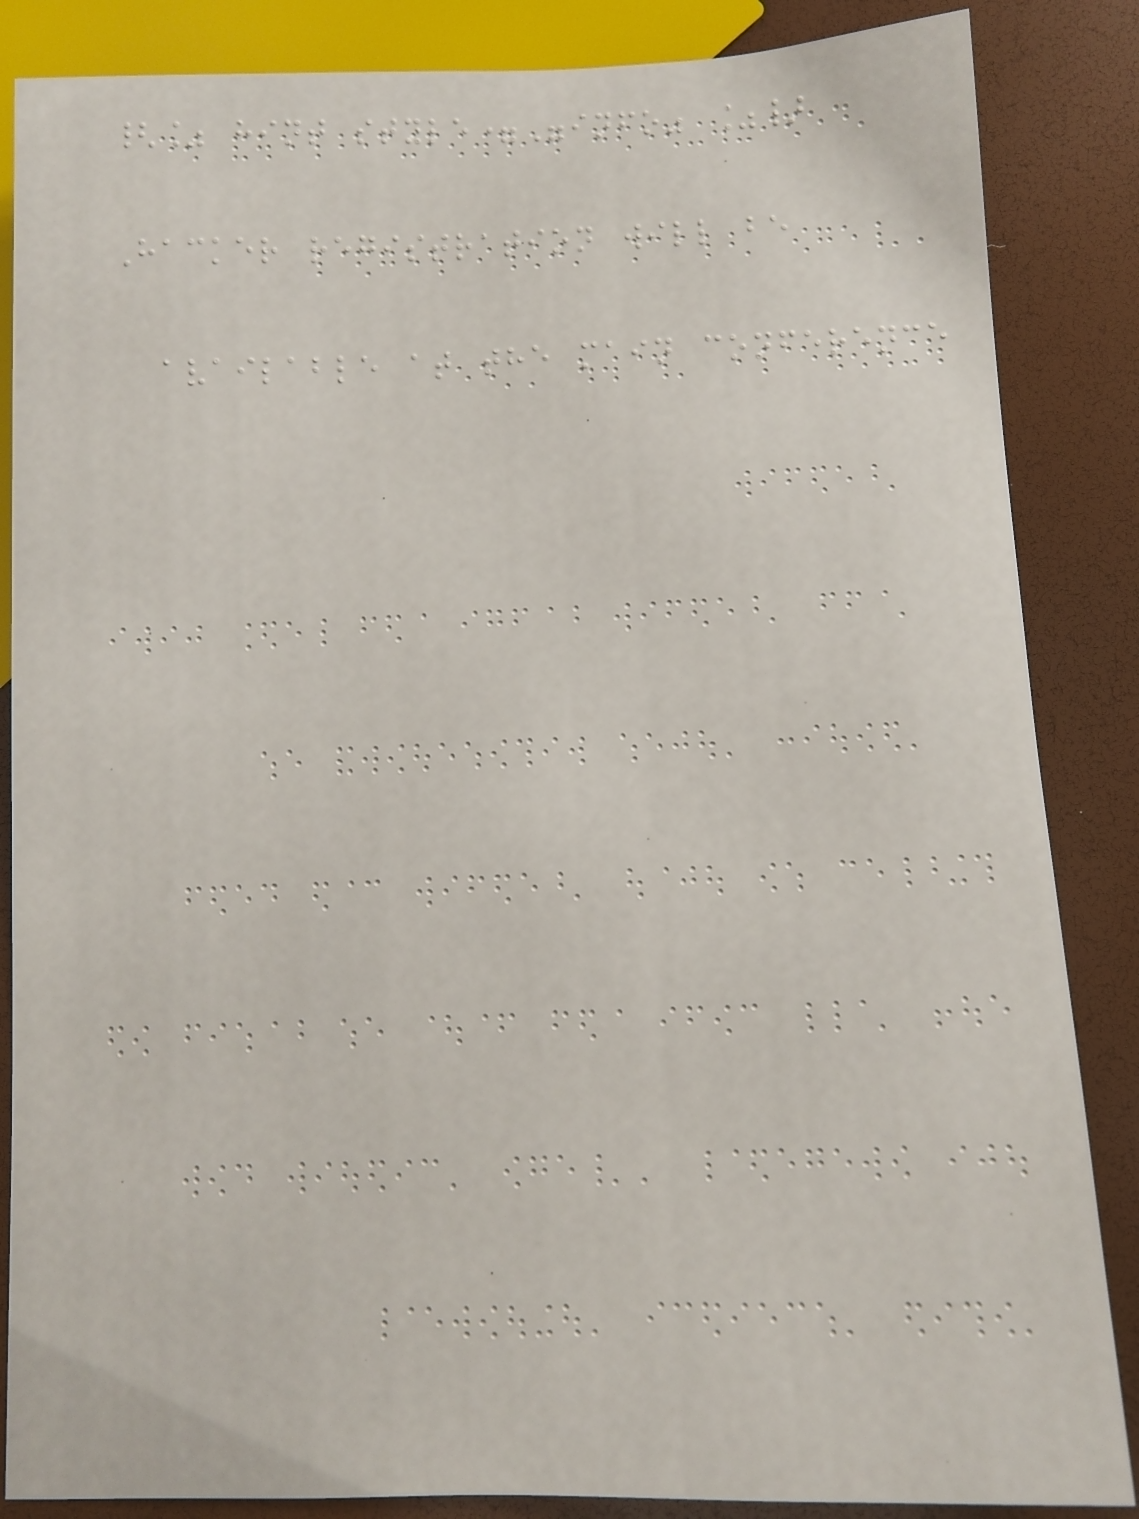{% hint style="info" %}
Hacker registration will be
available at the main conference
